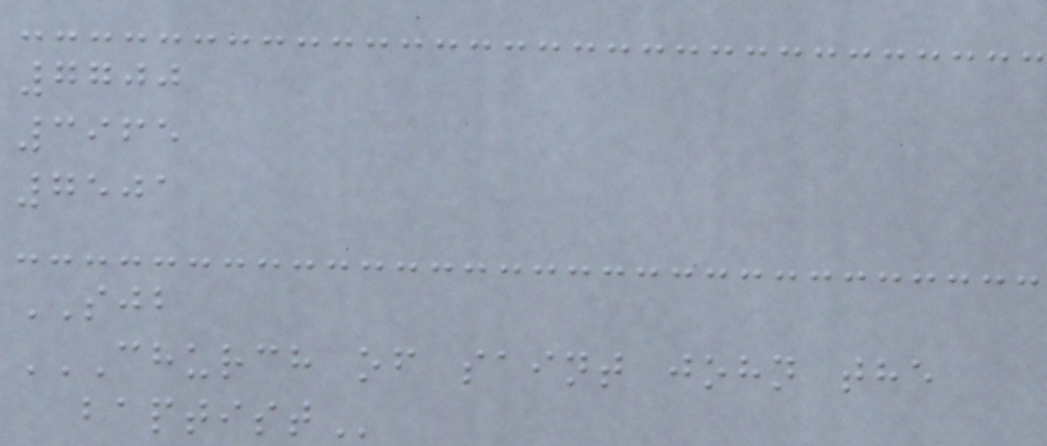7700
3965
7501
SJB
CHURCH OF SAINT JOHN THE
BAPTIST
